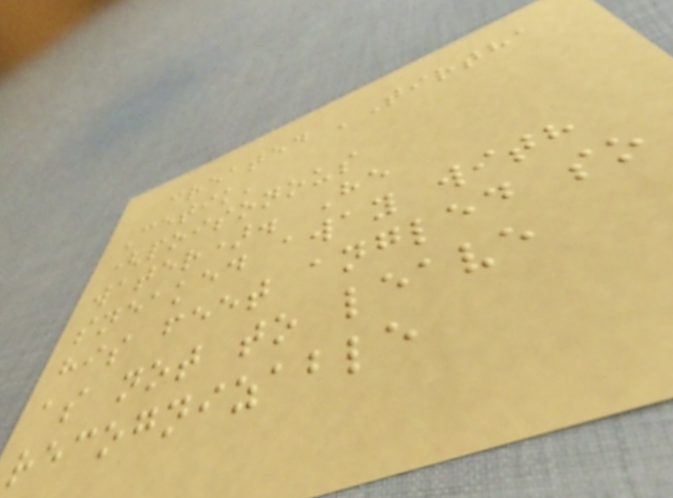created 'Tirtha
Cetik'
(poisonous
water). He
sneaked away with
his feet angled so
as not to leave
recognizable
